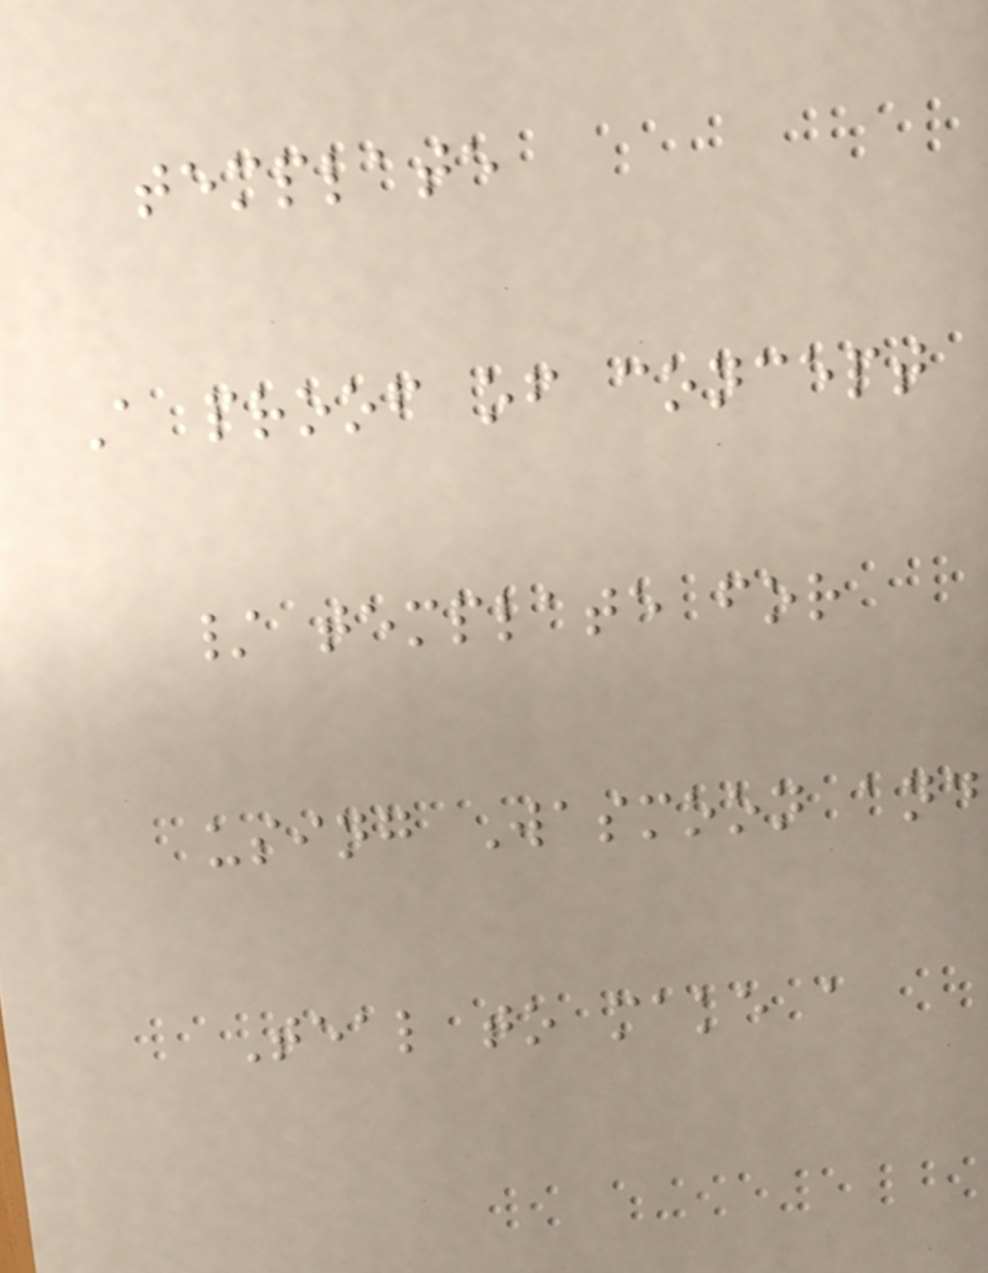template
A proof of concept
/ template for
using Wasmoon and
Teal to make a
